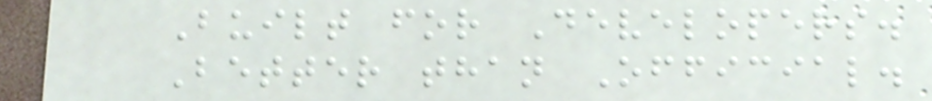Built for Developers.
Better than Official.
